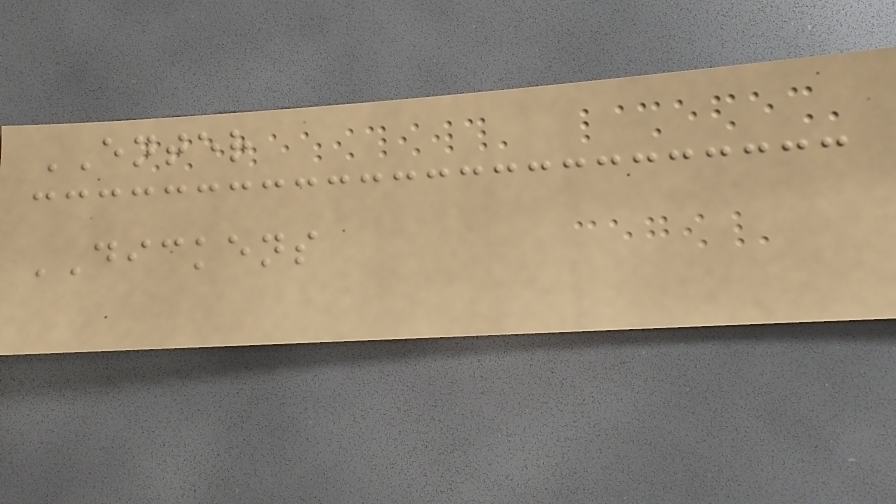ENTER
DICKENS
